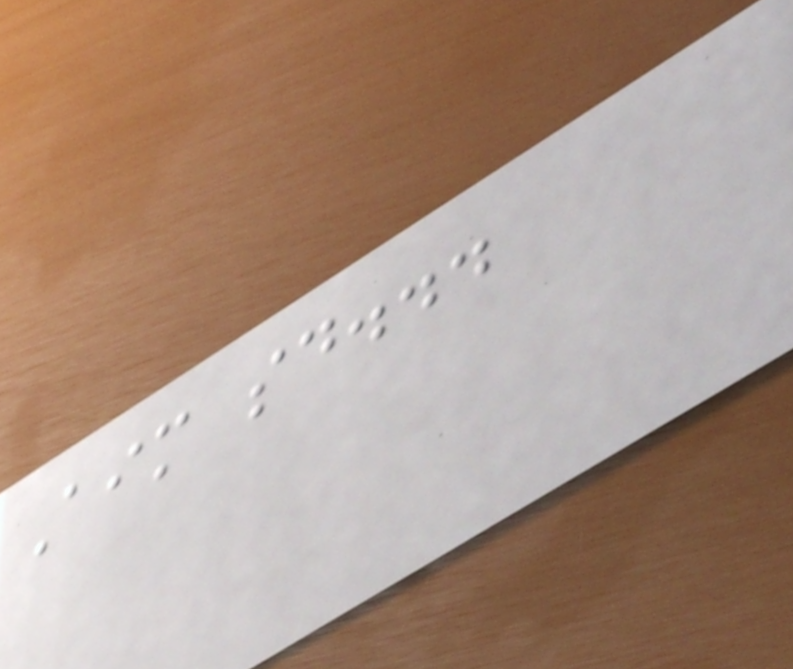Aim said...
